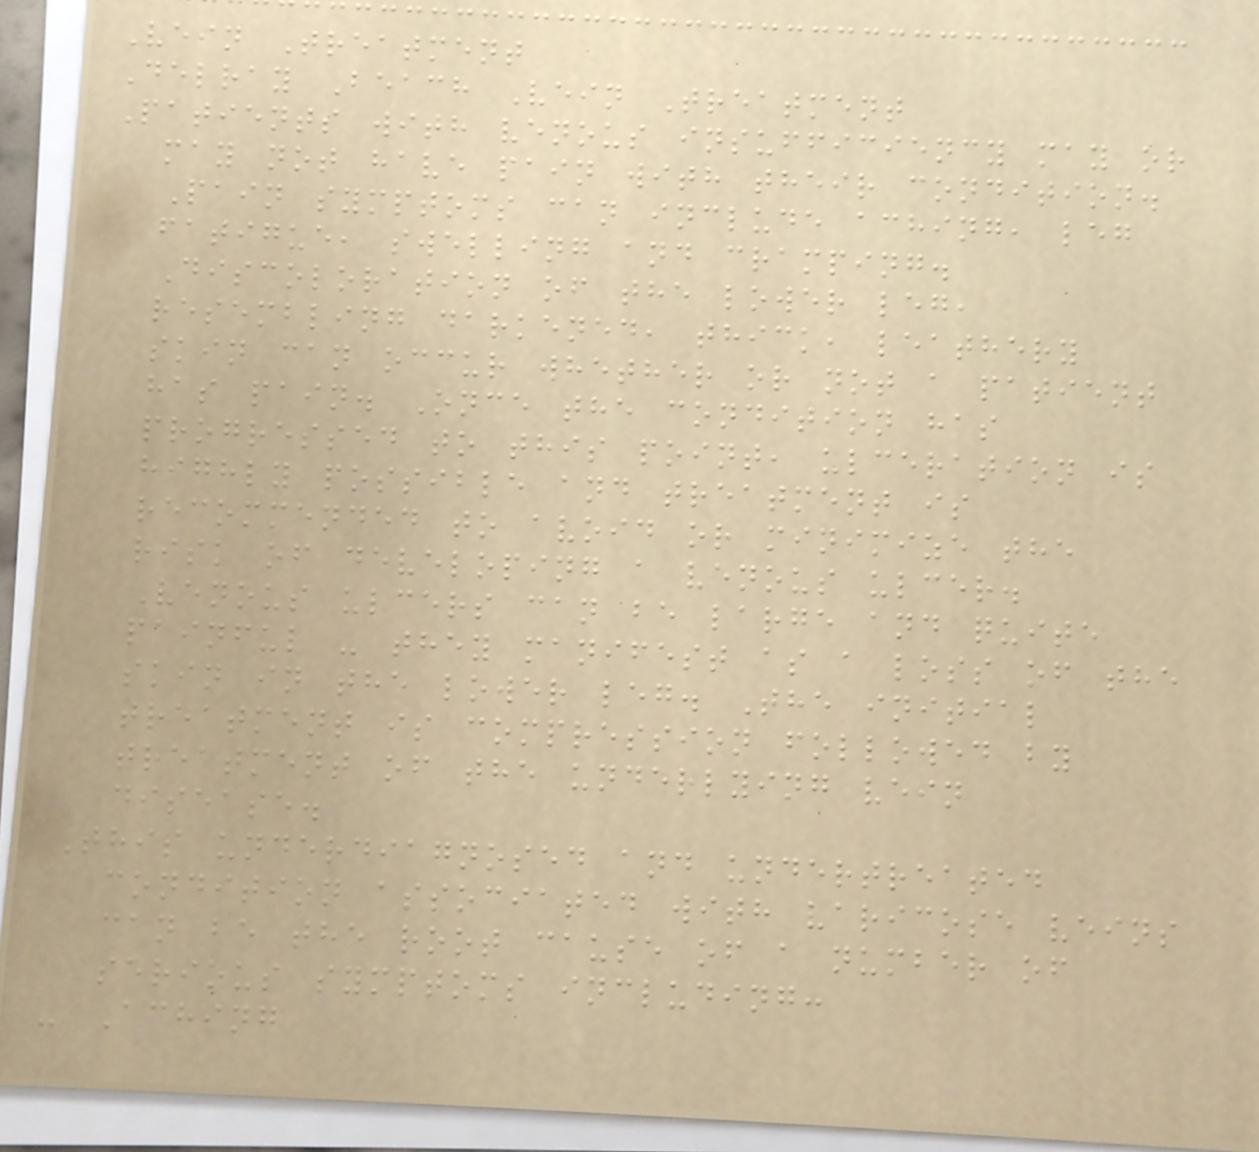Vein Treatment
Delray Beach Vein Treatment
Patients with venous insufficiency may or
may not have pain with their condition.
Pain symptoms can include aching, leg
fatigue, swelling and cramping.
Discoloration of the lower leg,
resembling darkened, thick, leathery
skin can occur whether or not a patient
has pain. Once the condition has
progressed to this point, ulceration is
highly possible and treatment is
recommended to avoid or minimize the
risk of developing a venous ulcer.
Venous ulcers can be large and quite
painful - they manifest as a loss of the
skin in the lower leg. The initial
treatment is compression followed by
treatment of the underlying vein
disease.
This underdiagnosed and undertreated
condition associated with varicose veins
can be the root cause of a number of
serious symptoms including:
- Aching
